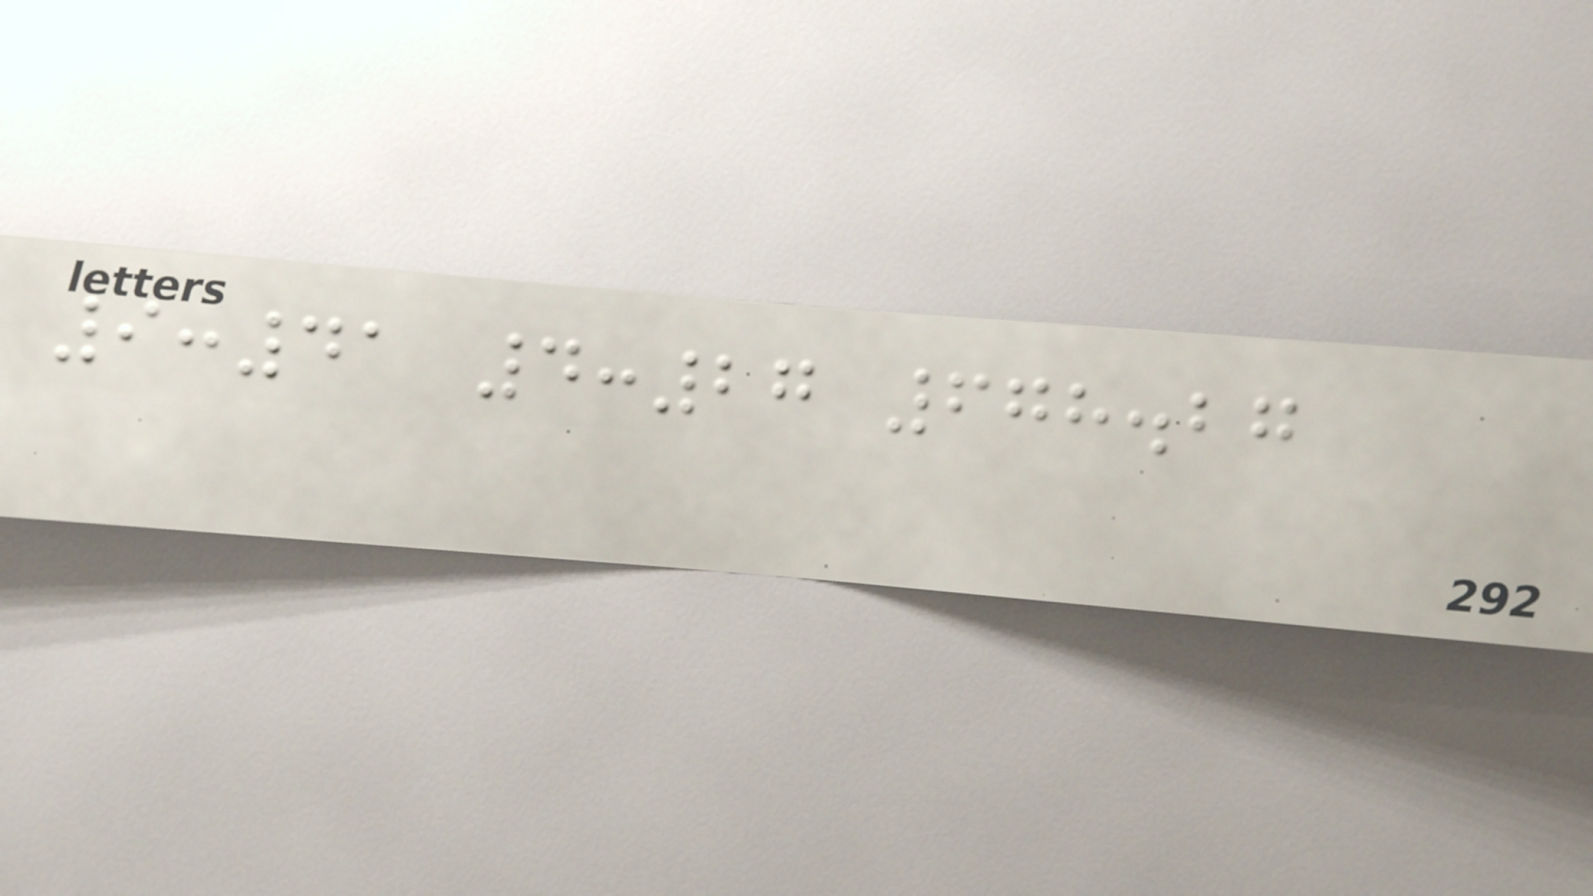9:41 4:27 678.27
